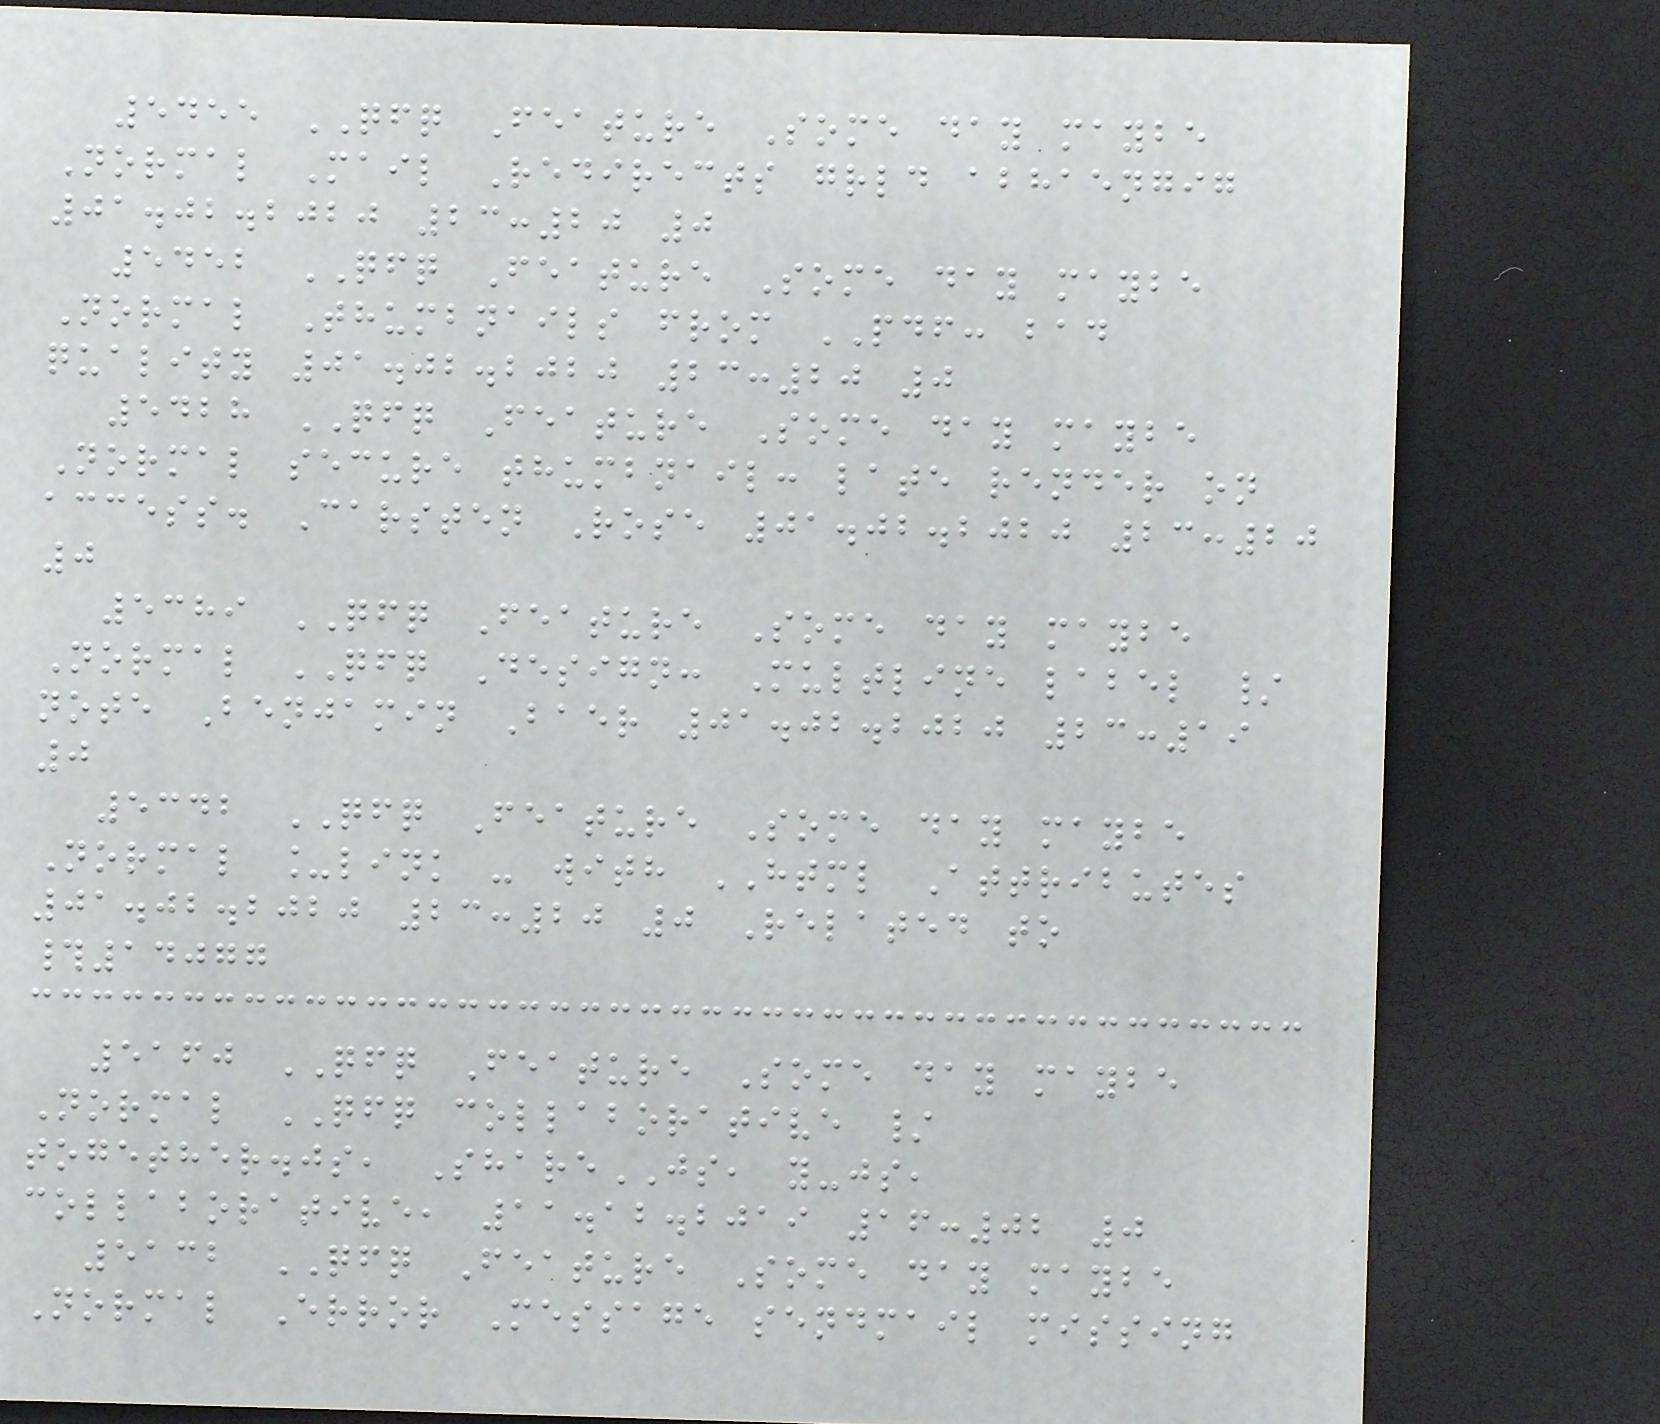5455 QFQ Feature Some day maybe
Normal Mail Redirects grld abhaengig
01.02.2020 23:20 0
5452 QFQ Feature Some day maybe
Normal Thumbnails from PDF: bad
quality 01.02.2020 23:20 0
5428 QFQ Feature Some day maybe
Normal secure thumbnail: late render on
access. Carsten Rose 01.02.2020 23:20
0
5389 QFQ Feature Some day maybe
Normal QFQ Design: Multline label /
note Benjamin Baer 01.02.2020 23:19
0
5342 QFQ Feature Some day maybe
Normal _link - with HTML Attributes
01.02.2020 23:20 0 Related to
#14077
5160 QFQ Feature Some day maybe
Normal QFQ collaborative /
together.js, ShareJS, y-js,
collaborative, 11.12.2019 16:02 0
5132 QFQ Feature Some day maybe
Normal Error Message sendmail missing
